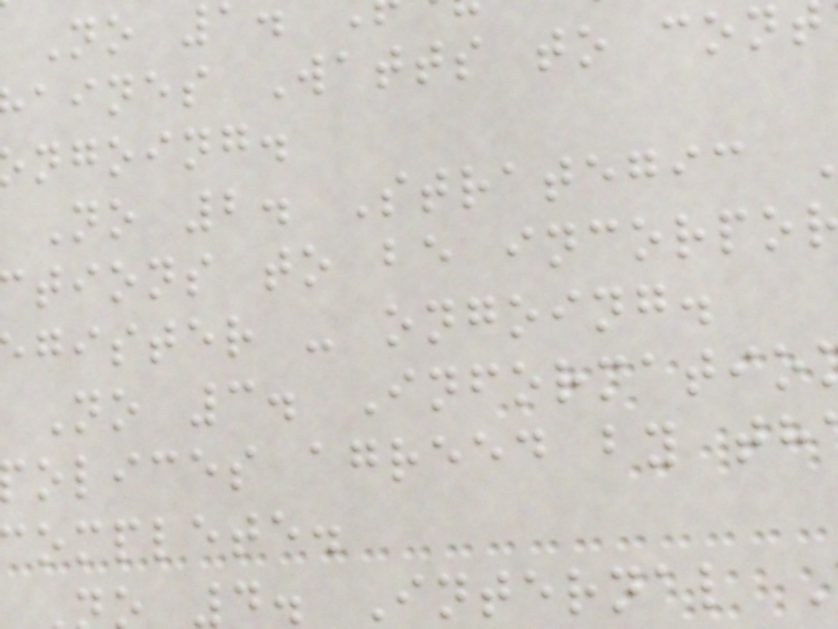aines Watts to con
ngoing.
No 2. Strategic
tions to be incorpo
gister - ongoing.
No 3. Informatio
olices agreed by th
omplete.
4. Internal
